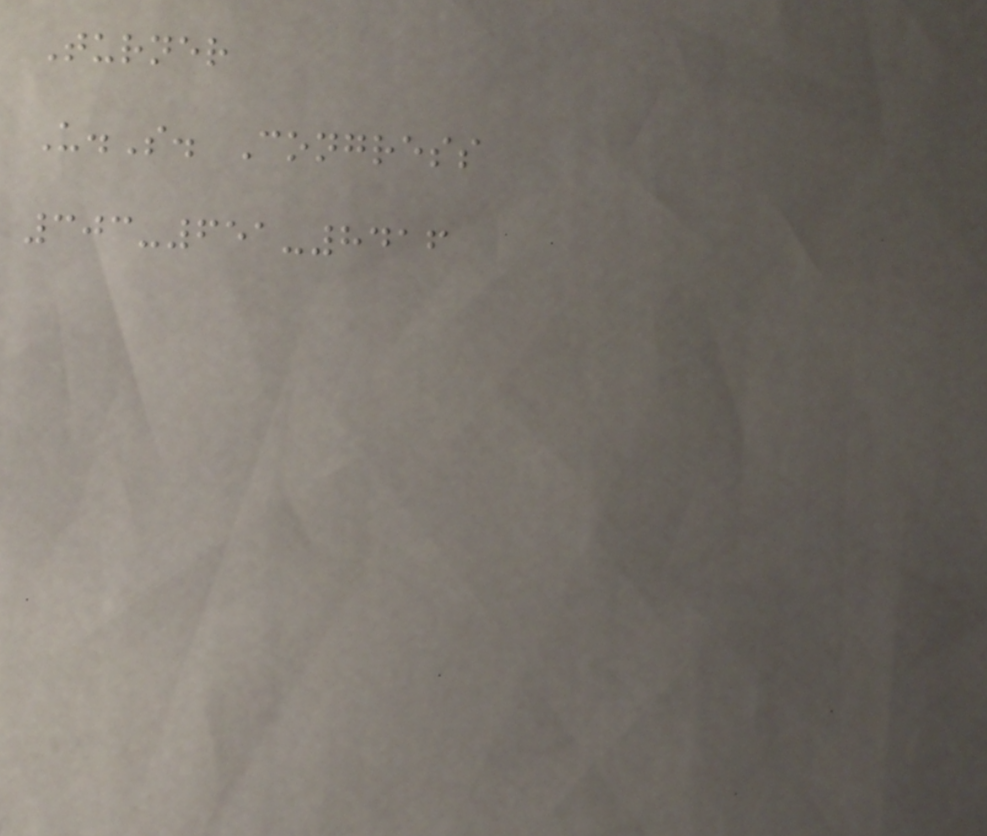Turner
U.S. Congress
303-651-8416
